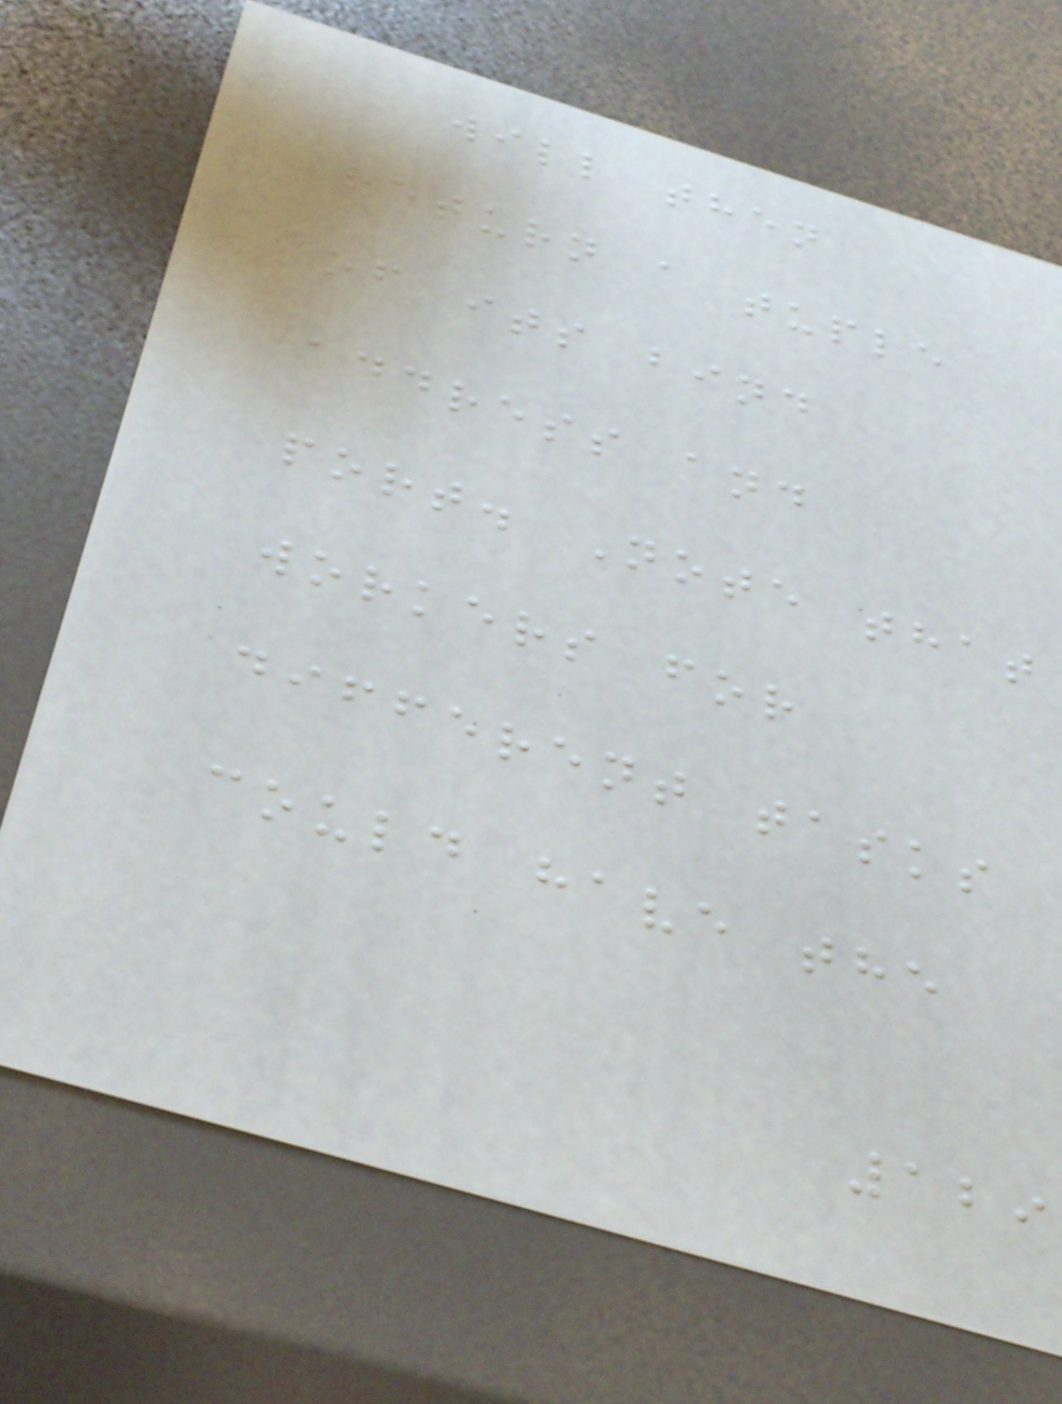will then
return a tuple
of its bind
address and
port. Note that
workers for
different tasks
could have the
129
